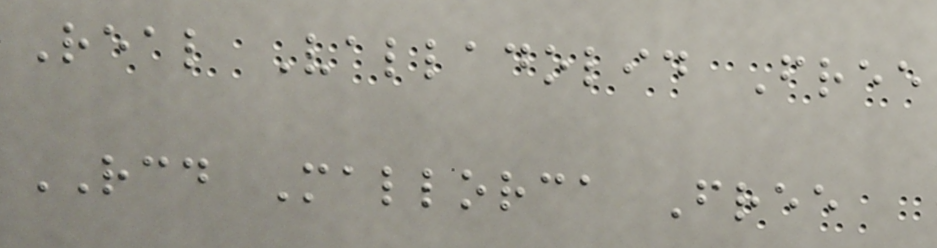Real Valladolid Free
RCD Mallorca Free
